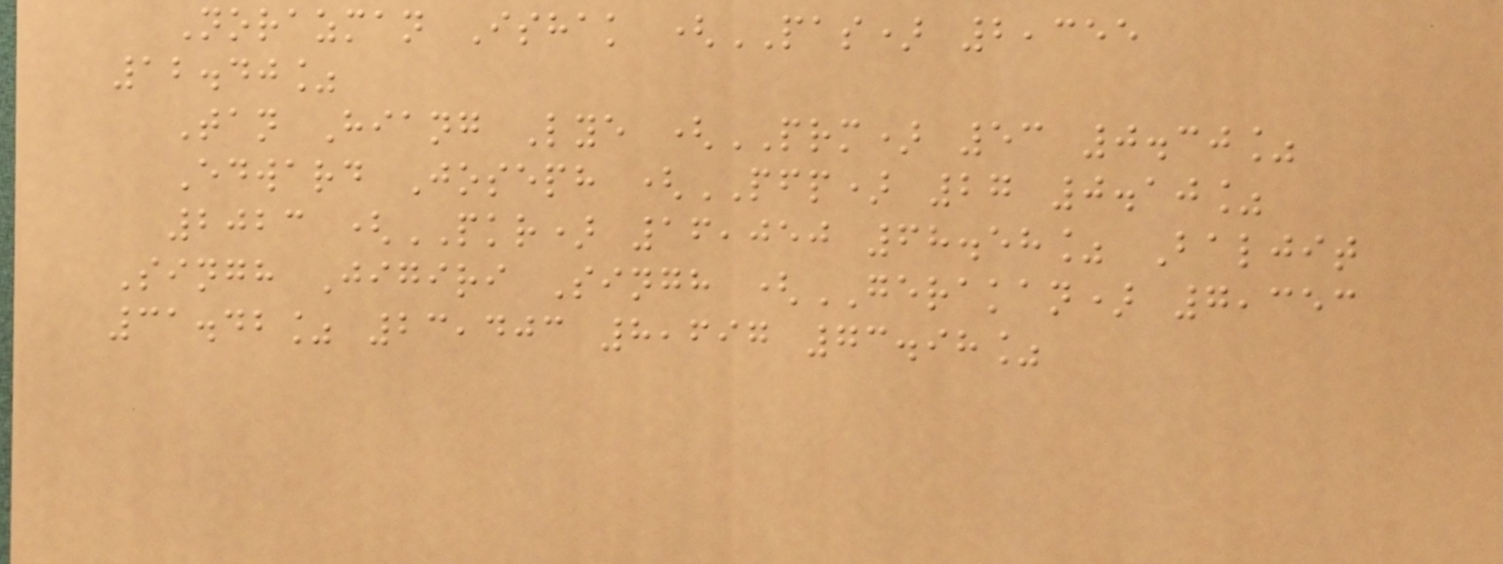Norazman Ishak (PAS) 2,355
12.40%
Tan Hiang Lye (PRM) 53 0.30%
Edward Joseph (PFP) 27 0.10%
2023 (PKR) 16,050 68.58% Baljit
Singh Jigiri Singh (GERAKAN) 7,353
31.42% 23,403 8,697 73.98%
